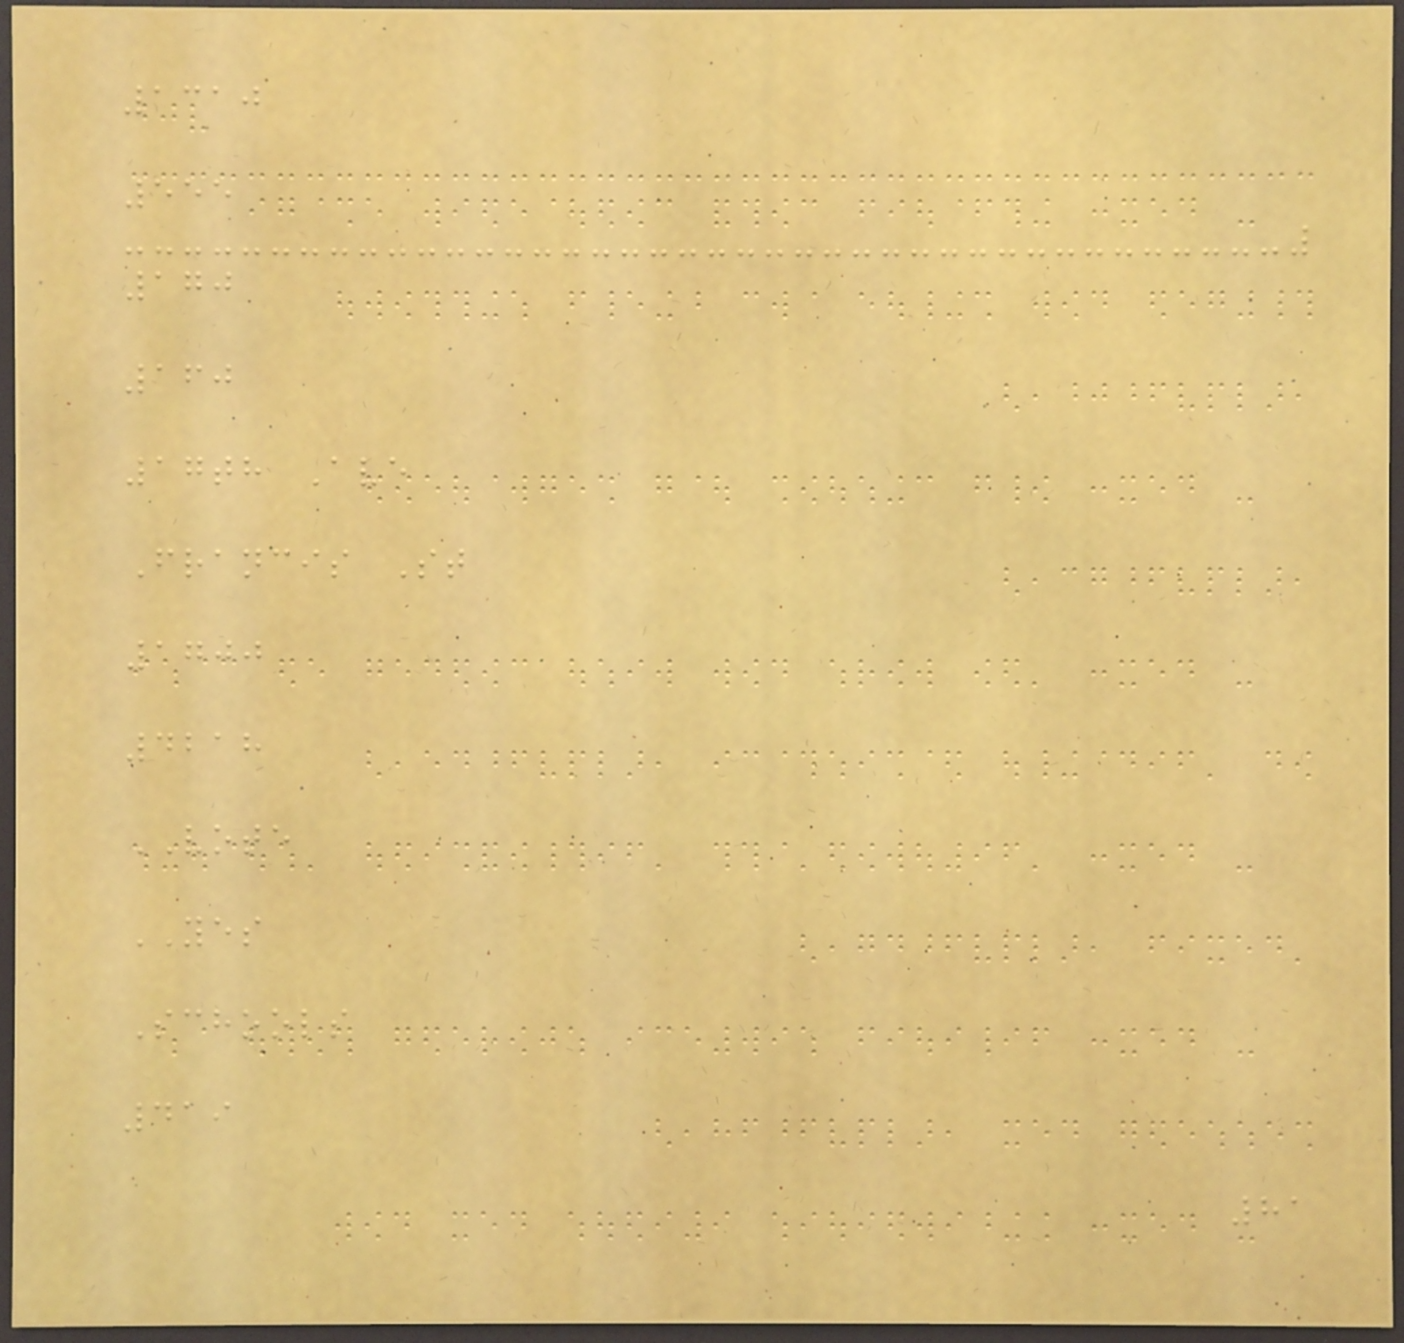1310
555
170
160
17th Ave
Francis St
1700
4218
VOTE
YES
Schools
419
81
